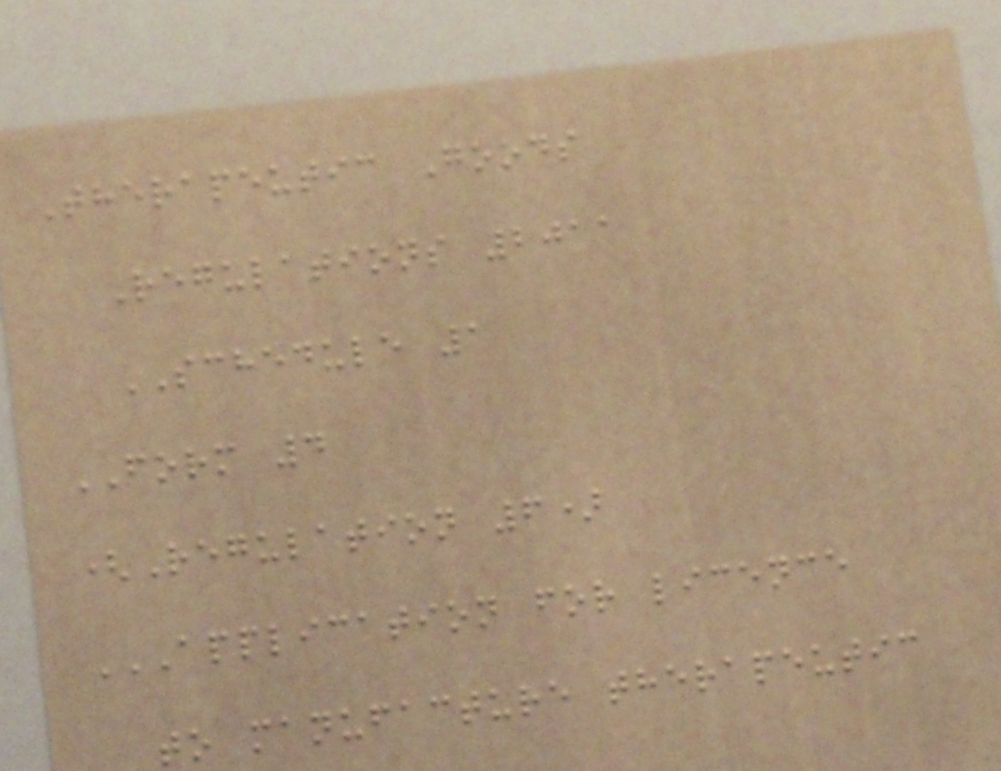Therapeutic Goods
Regulations 2011
SCHEDULE 1
FORM 4
(Regulation 6)
APPLICATION FOR LICENCE
TO MANUFACTURE THERAPEUTIC
